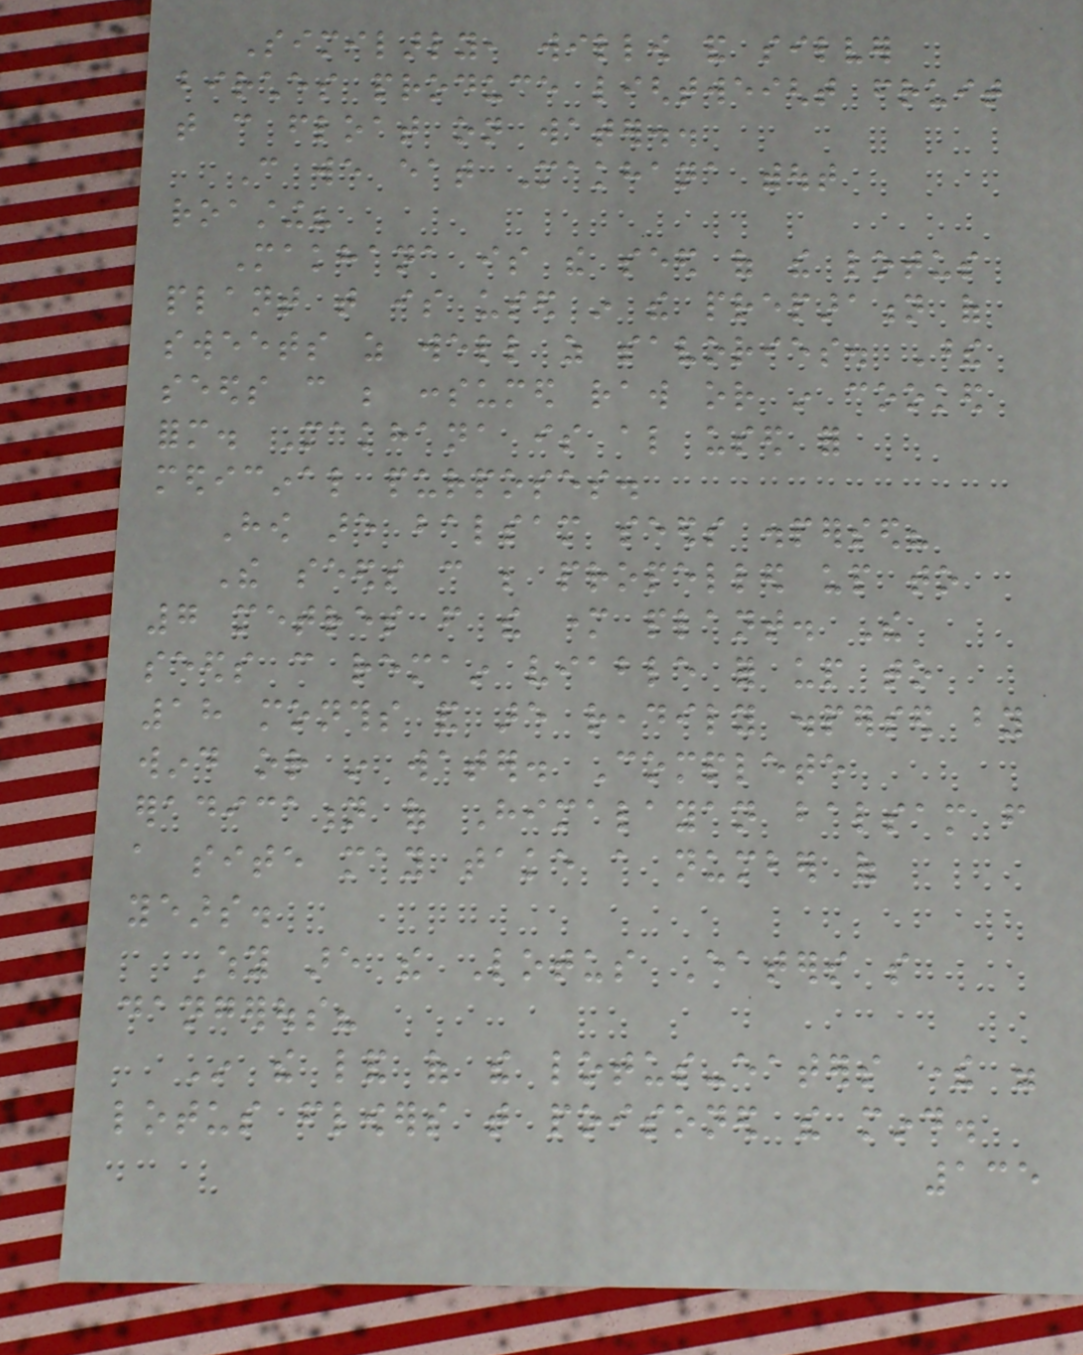Similarly, willow and silver
birches produce lightweight fruit
that can float on water..
Can we eat Makhana without
roasting?
Makhana is the seed of the lotus
plant that is used in the preparation of
sweets as well as savories. These
seeds can be consumed raw or in cooked
form. Makhana is also used for
medicinal purposes.
How are balsam seeds dispersed?
The seeds can be propelled up to
7 metres from the mother plant. The
seeds can remain viable for up to
18 months and are readily dispersed by
wind or in water. Complete
eradication of Himalayan balsam from
a site may take a number of
years.
Why are the Lotus Eaters so
dangerous?
In the land of the lotus-eaters there were
lotus flowers that poisoned the mind.
135
